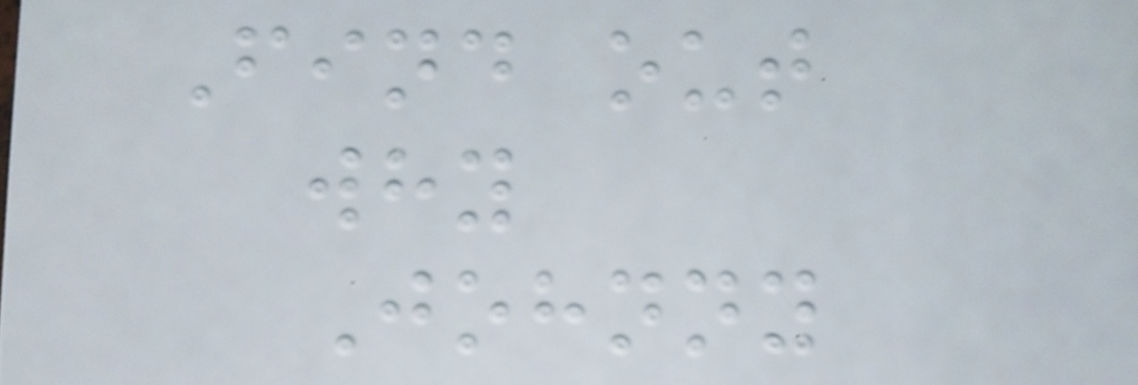Find out
why
Johnny
